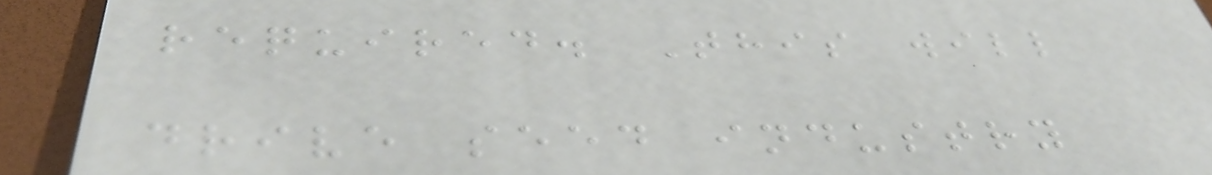required. This will
drive seed industry
